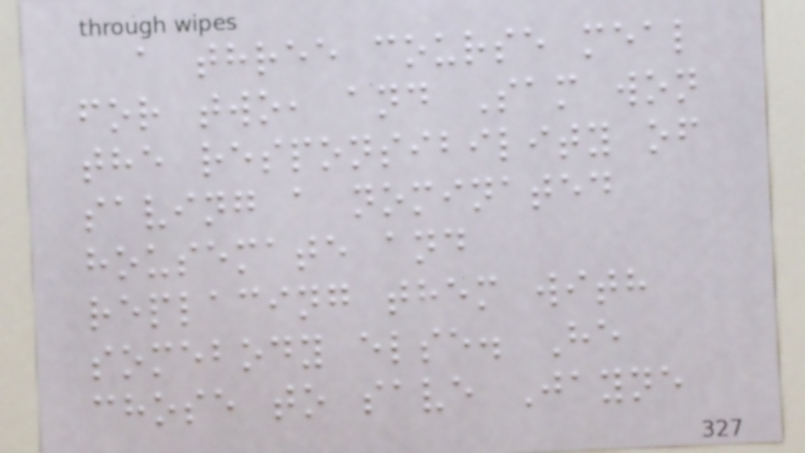a three course meal
for two, and Sam won
the responsibility of
saving a nominated
housemate and
replacing them with
somebody else. He
chose to save Jayne
